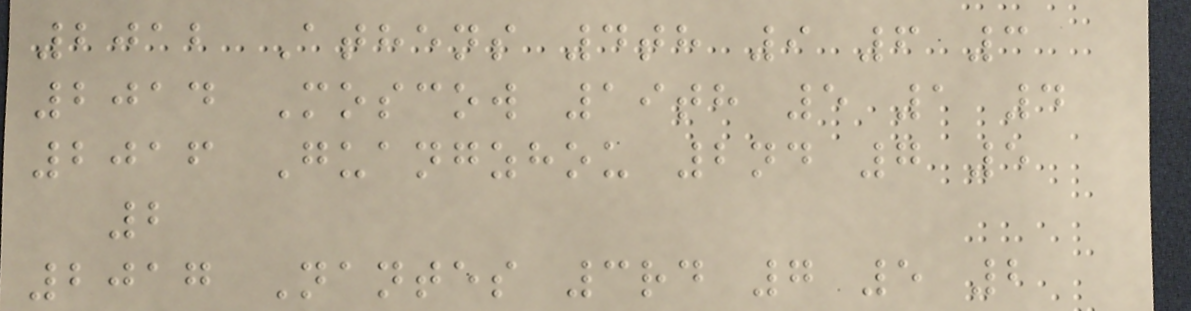2012 Athens 4th 9 6 3
2014 Moscow 19th 5 1 4
2016 Guangzhou 2nd 7 5
2
2017 Nantes 3rd 7 5 2
